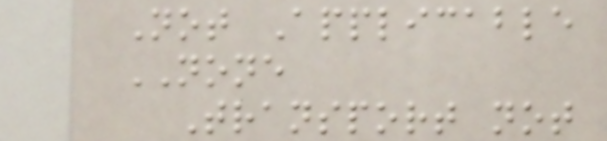Not Applicable
NONE
Transport not
